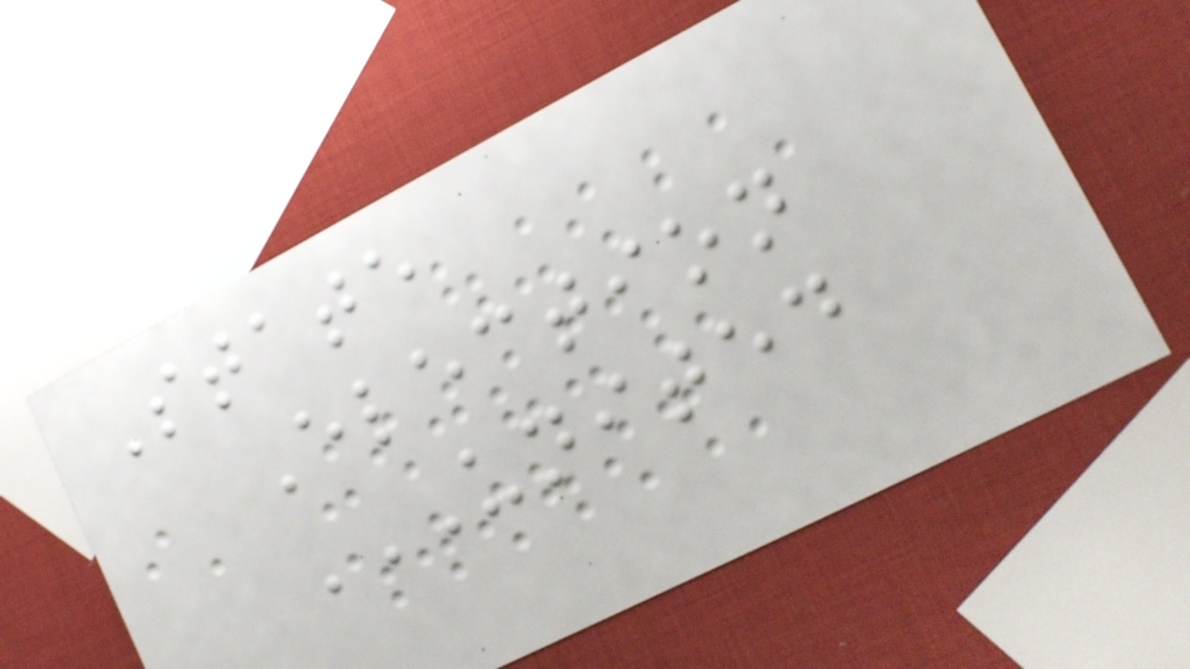State
Election
UNITED
